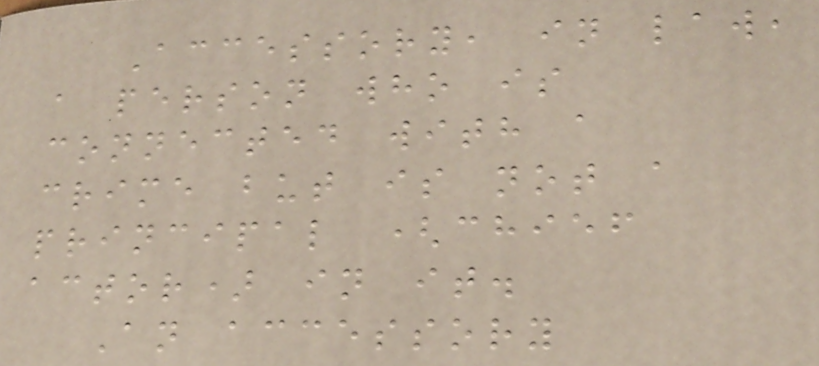Accessory, in law,
a person who is
connected with a
crime but is not a
principal (chief
actor) in it.
An accessory
